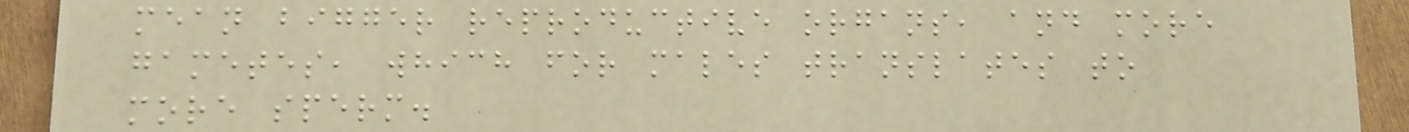mean bigger reproductive organs, and more
gametes, which for males translates to
more sperm.
